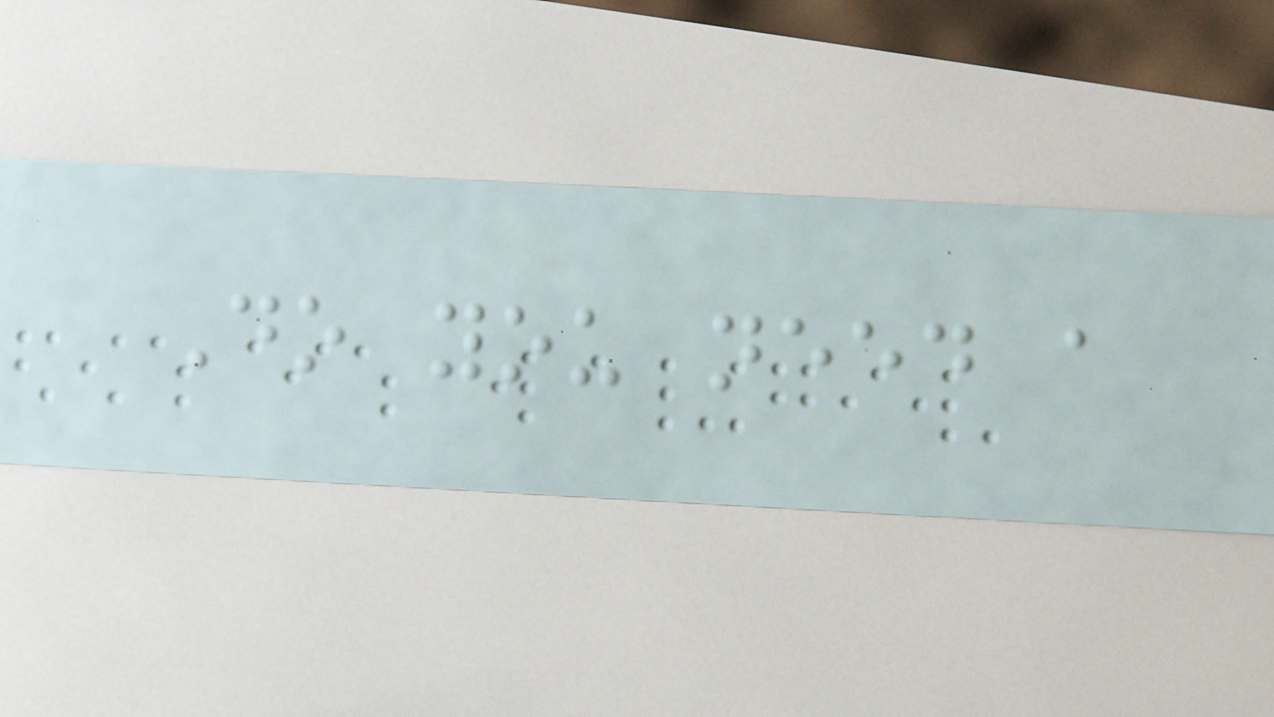Do you need a
